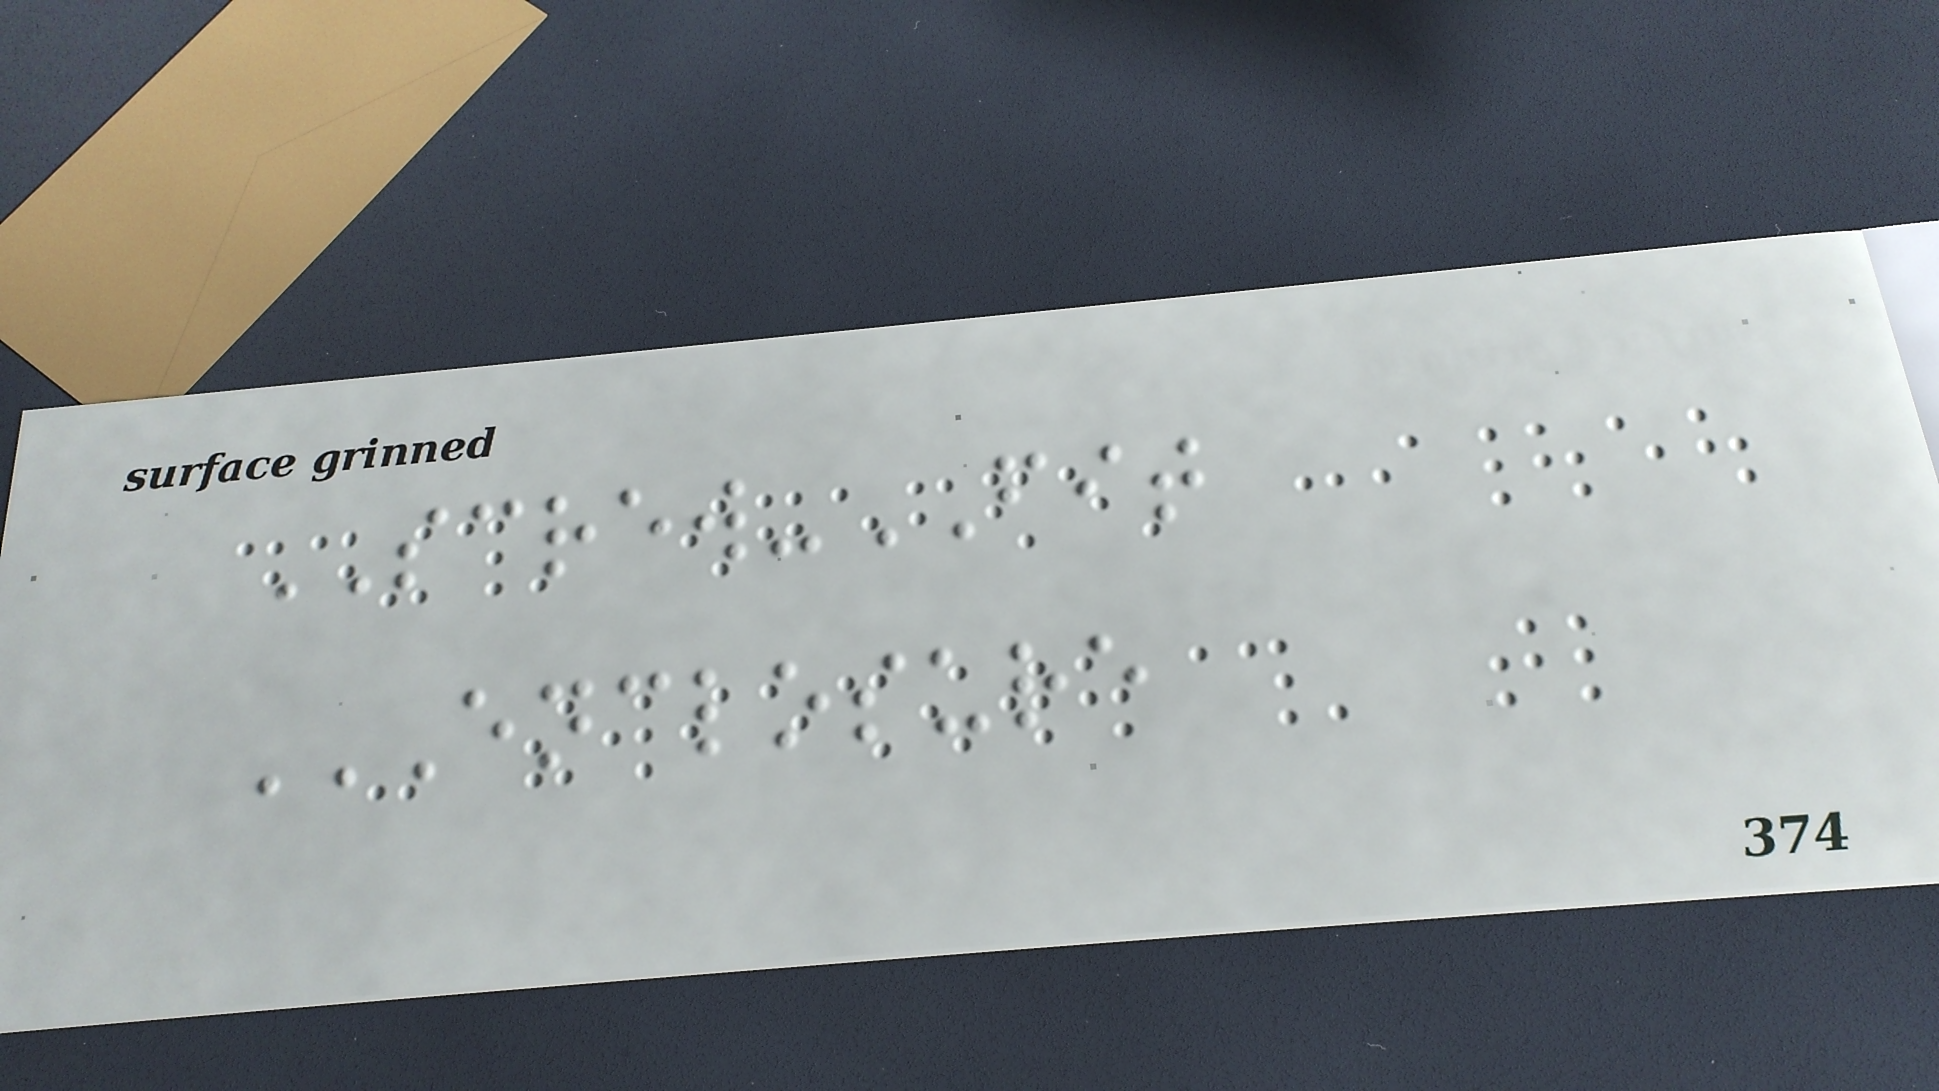SCREW-FIT
ENCLOSURE
